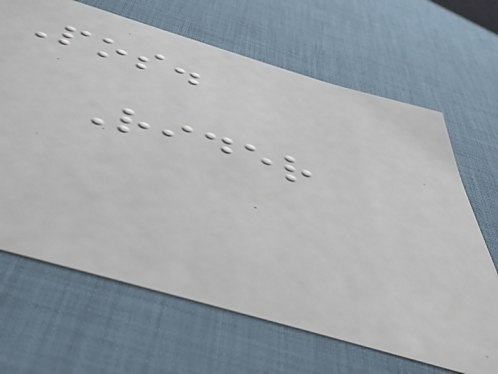Pos.
Rider
